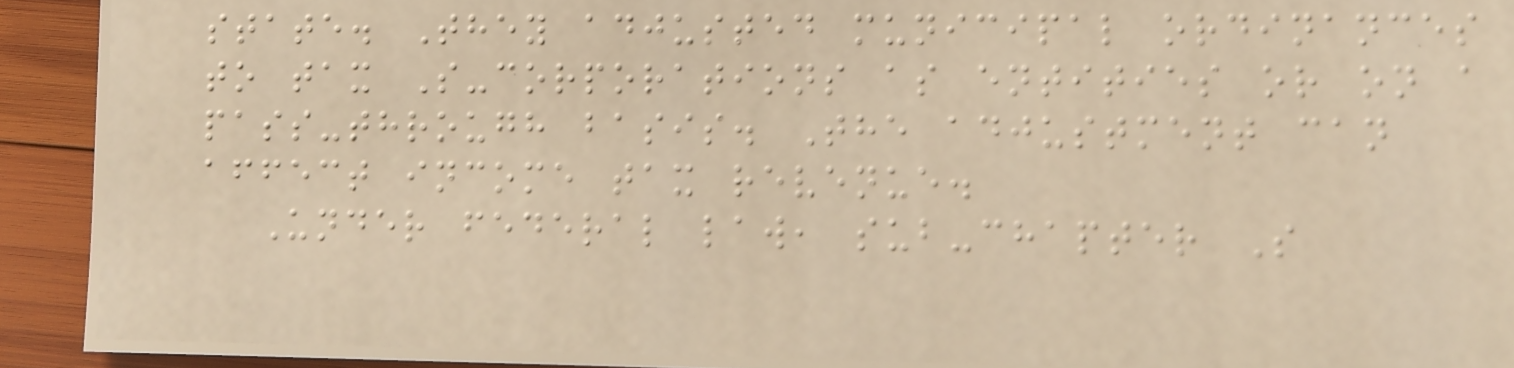state. They adjusted municipal ordinances
to tax S-corporations as entities or on a
pass-through basis. The adjustment can
affect income tax revenue.
Under federal law, sub-chapter S
